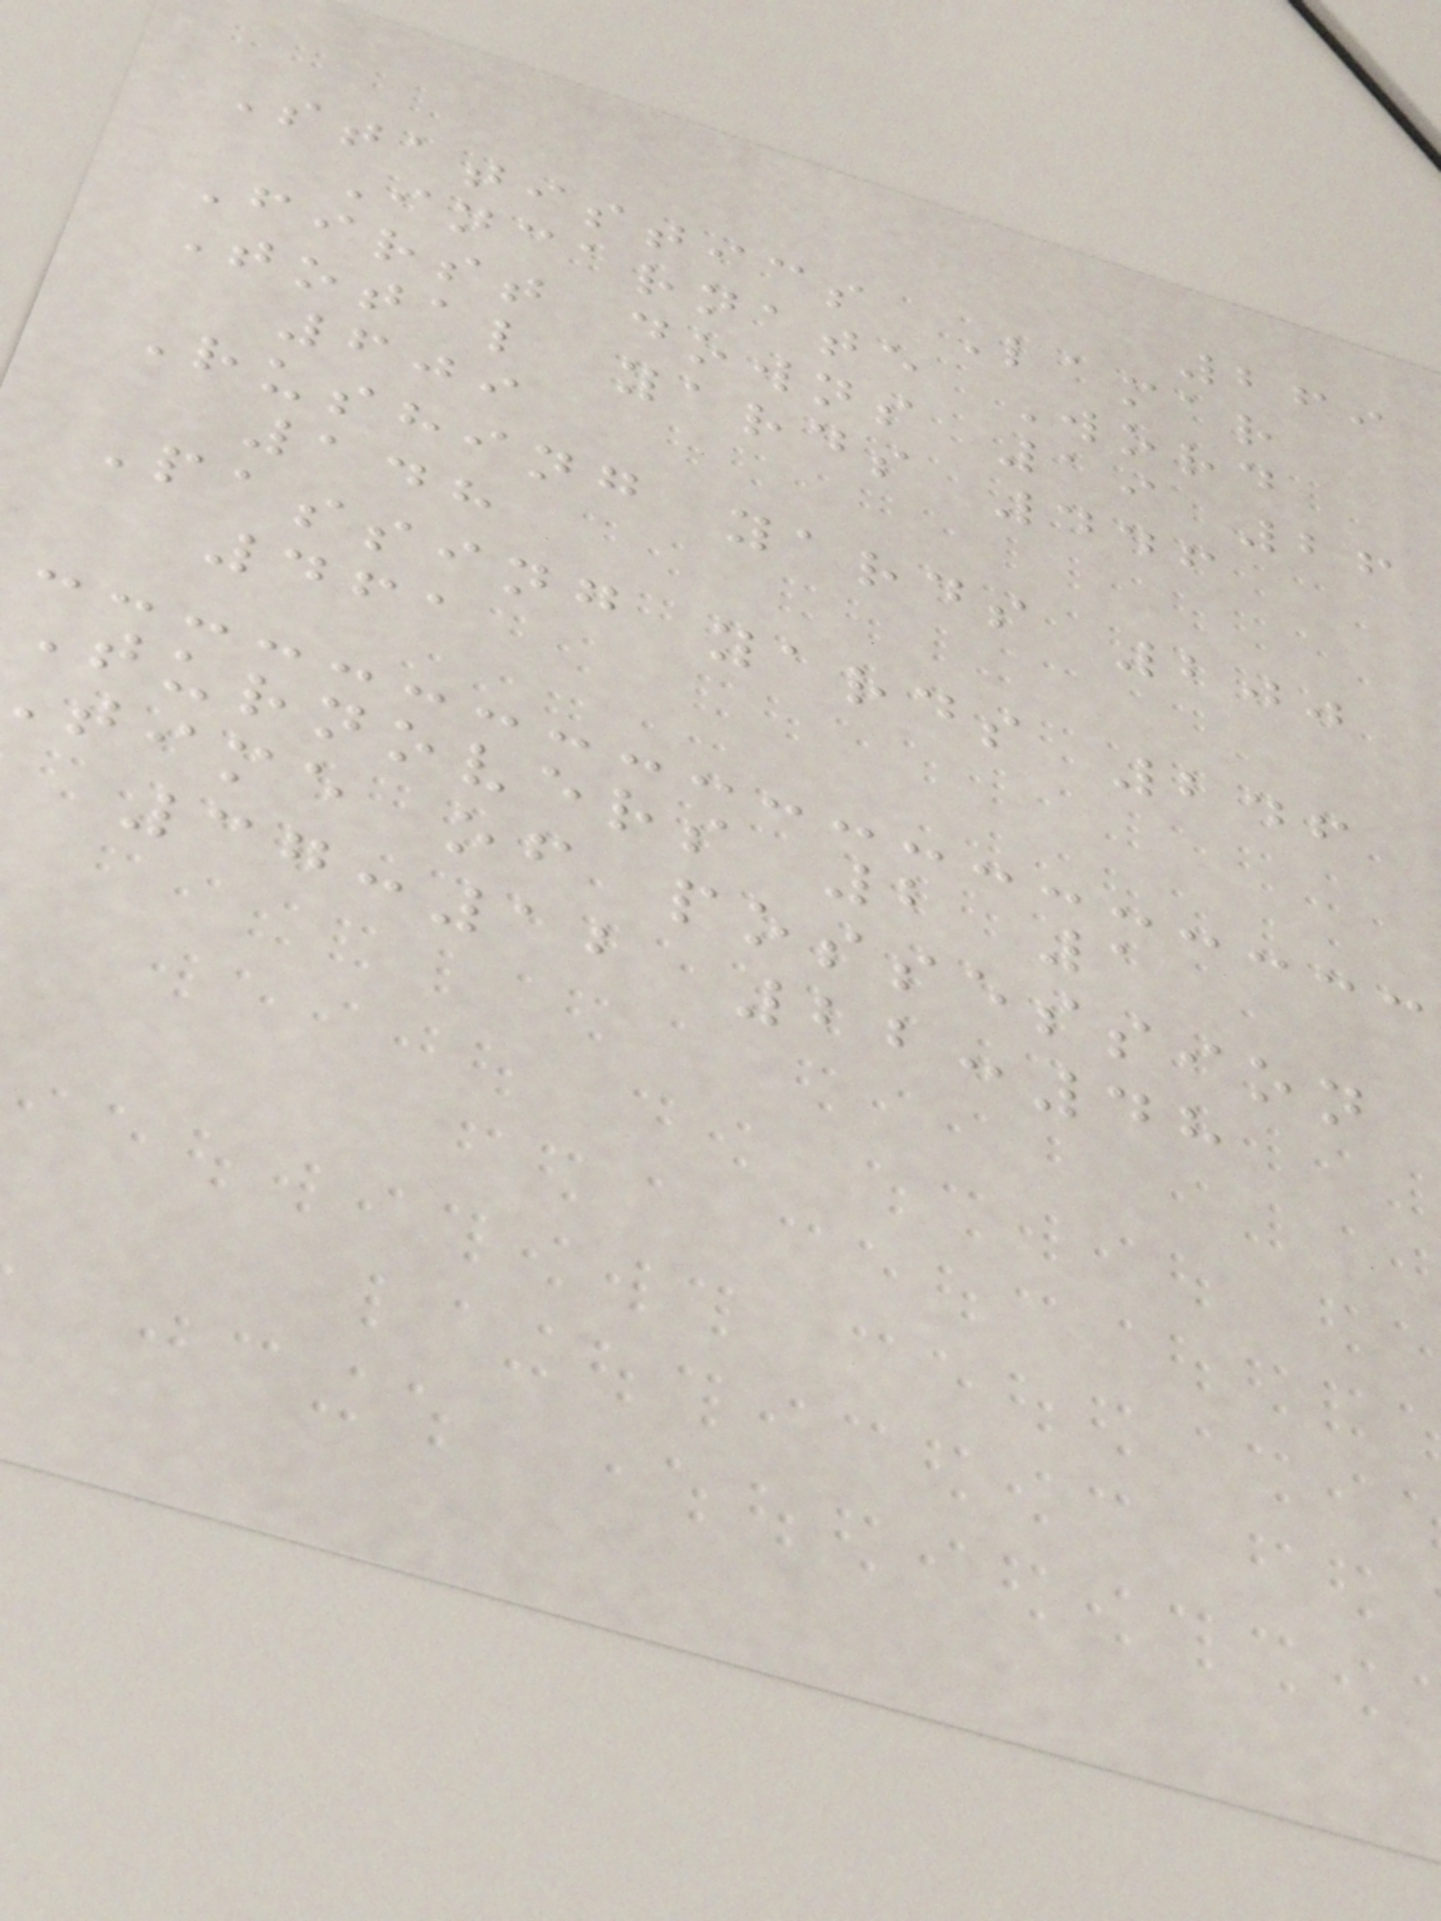269
Statistics Lamar
Incarnate Word
First downs 19 26
Total yards 446
609
Rushing yards 200
148
Passing yards 246
461
Turnovers 2 1
time of possession
37:12 22:48
